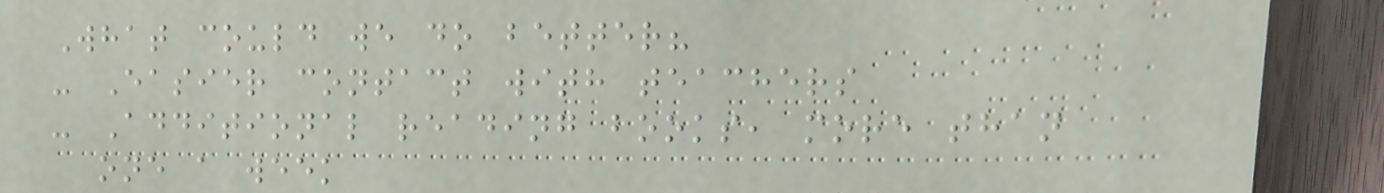What could we do better?
- Easier contact with teachers
- Additional reading books, more than
one a week
